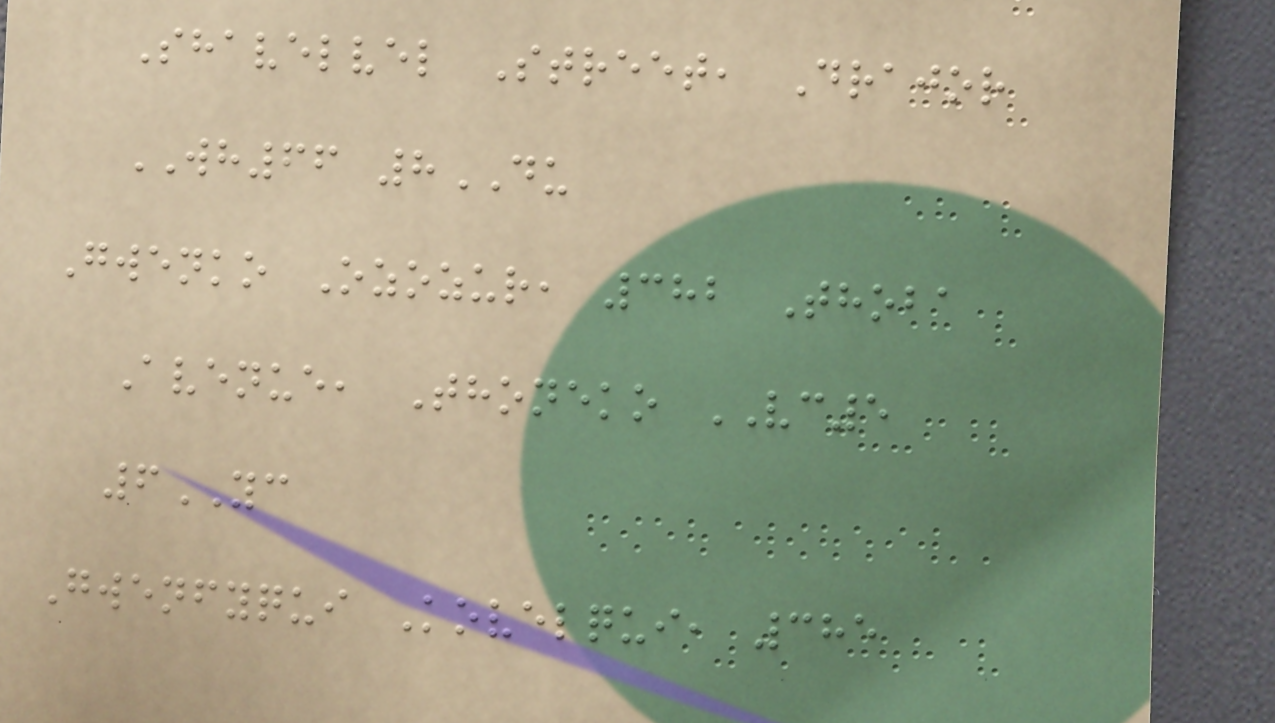Shavelvel Street, Drajor
WH66 8DU
Gwenko Ozozur, 382 Thoba
Avenue, Thoneko VC5
6YC
Gwenfyqui Kovelqui, 385
